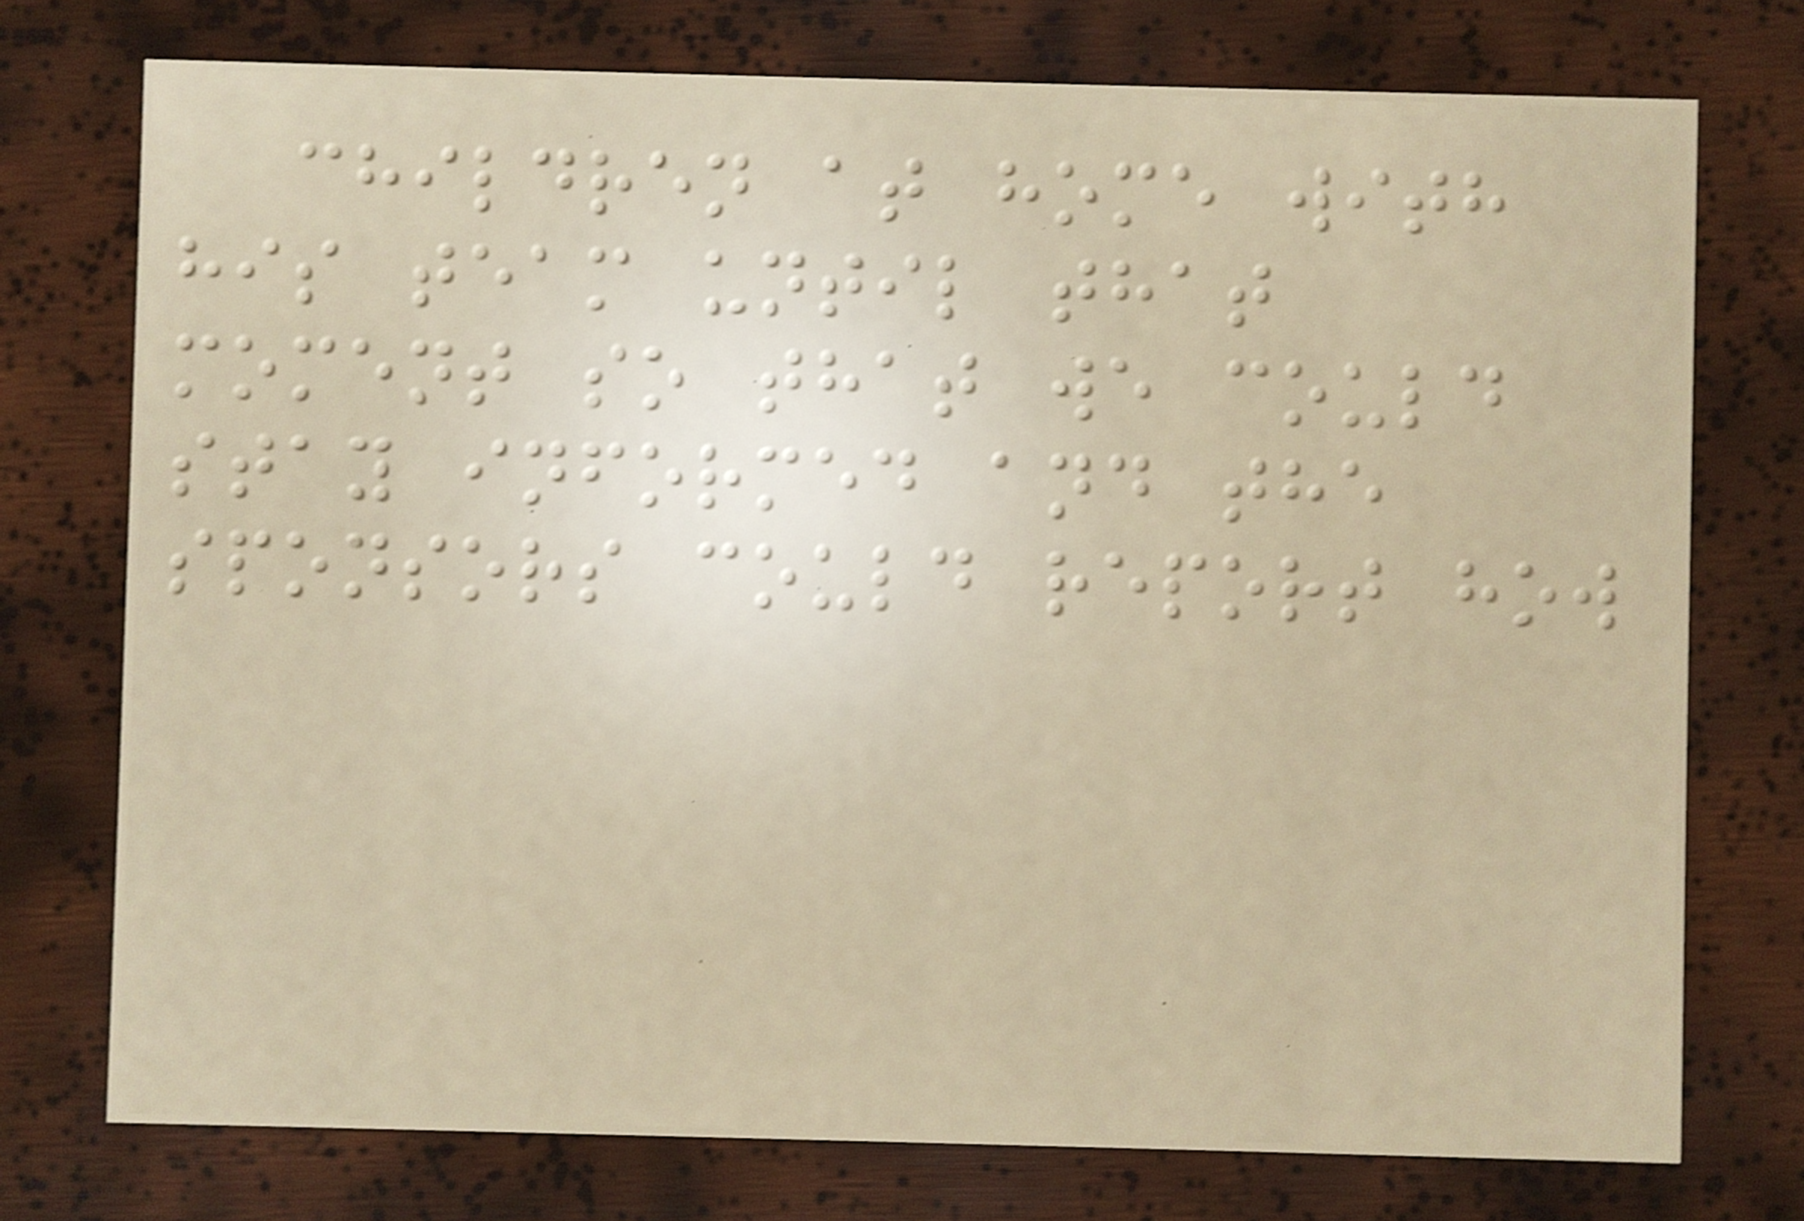children at home with
his team until that
moment so that we could
stay informed and the
sponsors could report how
